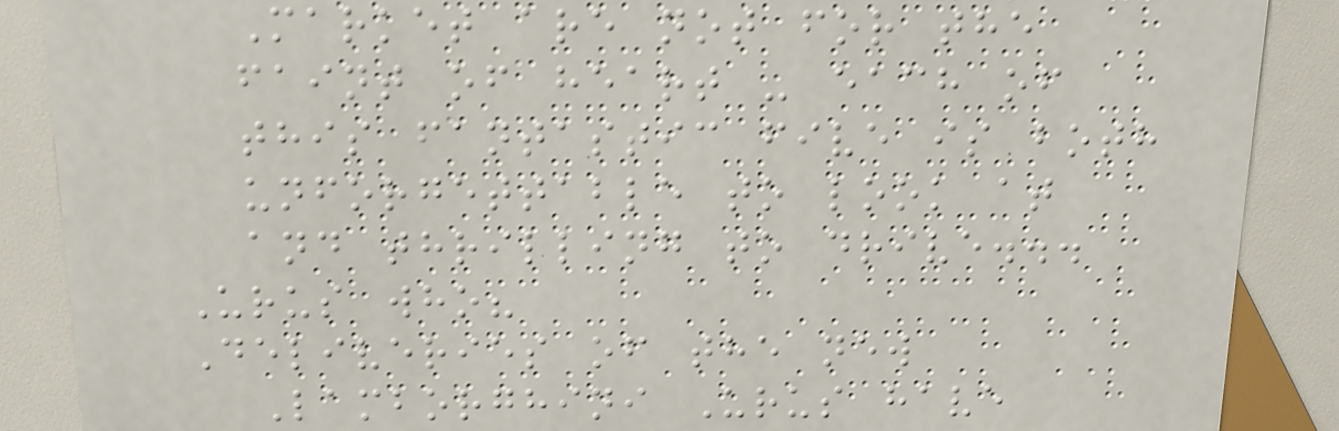Market are not for the
faint of heart - each of
this fantastic five is both
unforgettable to look at
and thrilling to drive...
Urus who?
Deliveries of the new
Lamborghini Urus have
